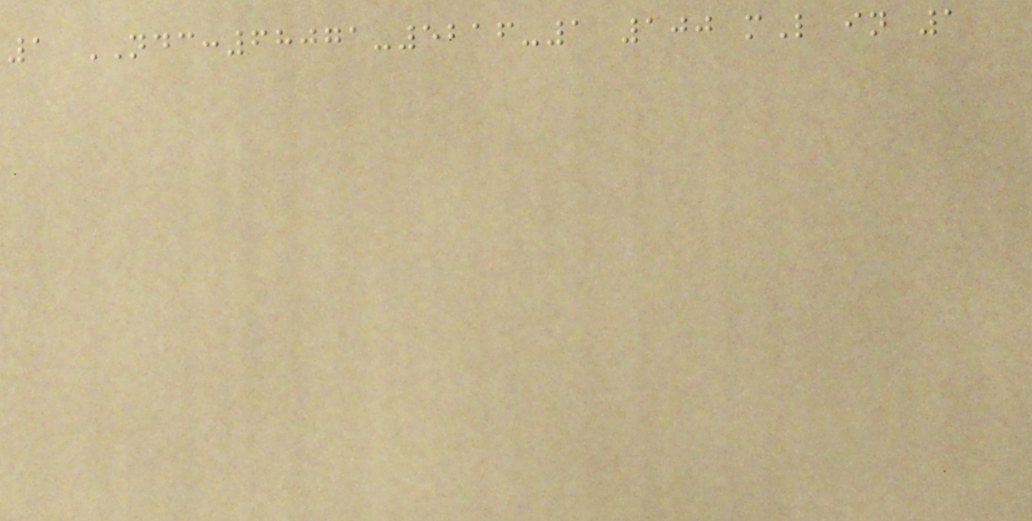1 NDC:68071-5216-1 100 mL in 1
